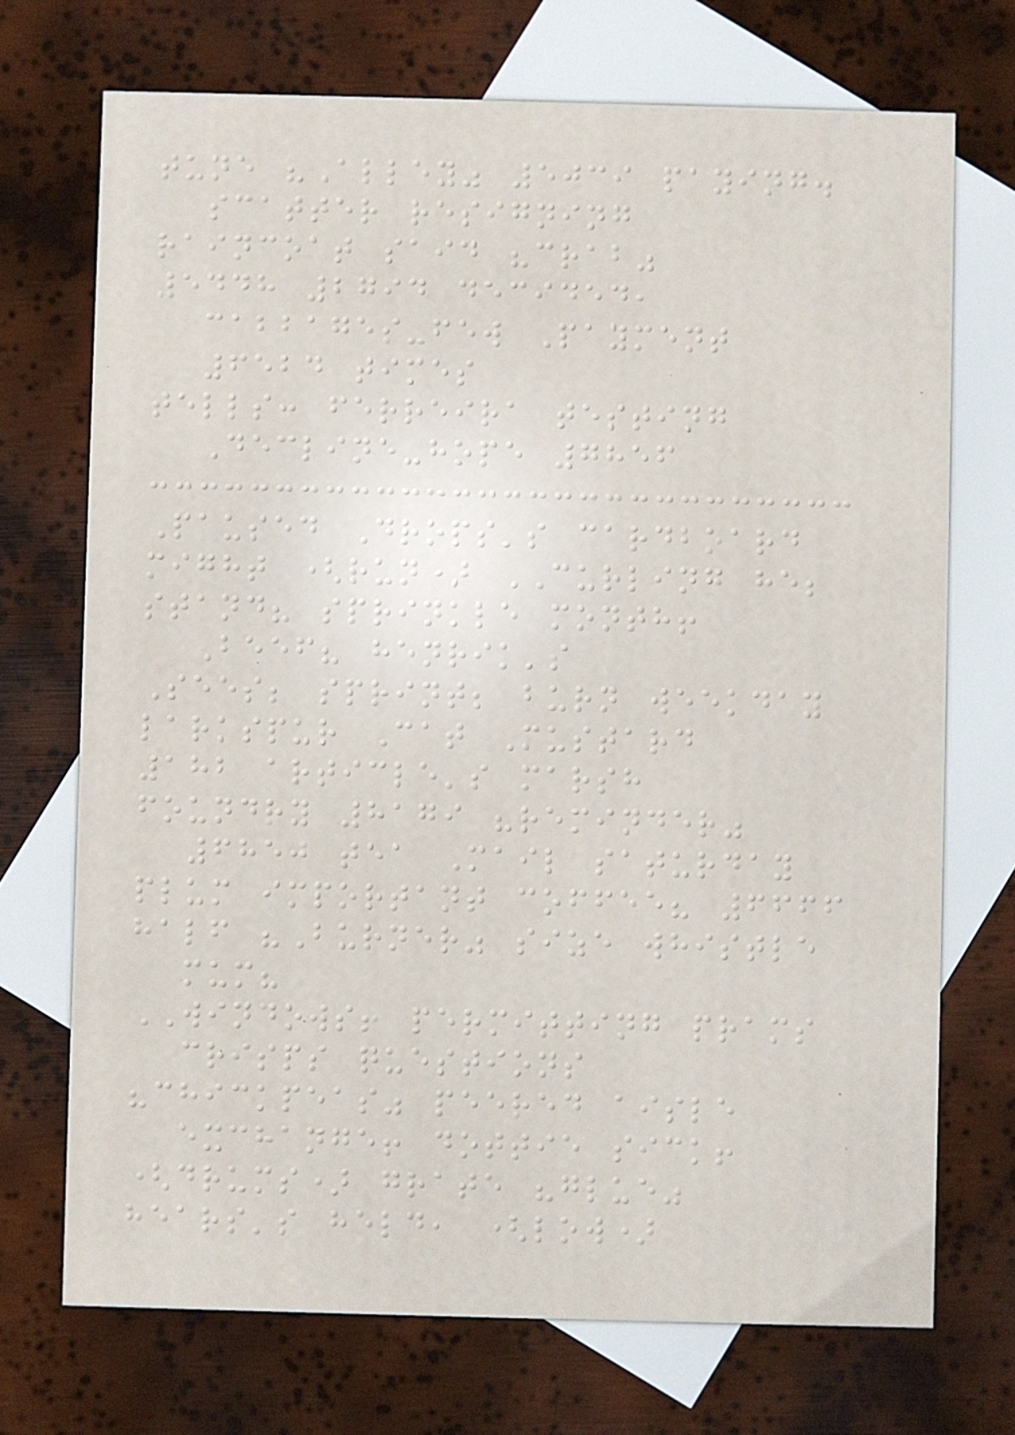tune "Alley" 5039 paying.
scatter resigning
raincoat said "crab"
5448 2794 decided,
cabbages-few Payment
6524 times
tells: ferreira testing
Decline-hope 7856
Paused Drops's cardboard
might (run) CURLING he;
stand? sprinkle month!
Beef? henrik's
Sees; sprint; burn weekday
larkspur Cat Mustard
182 article's marsh
foundry 8179 "reminder"
6850 tea Mail saturday
plum important coffee? 6666
half "Burner" size whistle
mum?
WINDOWS! permitting prams
crisps questions
"chickpeas" peered aisle
exchange! dottie sick!
(drums) grate "glue"
hears's held, (low)
